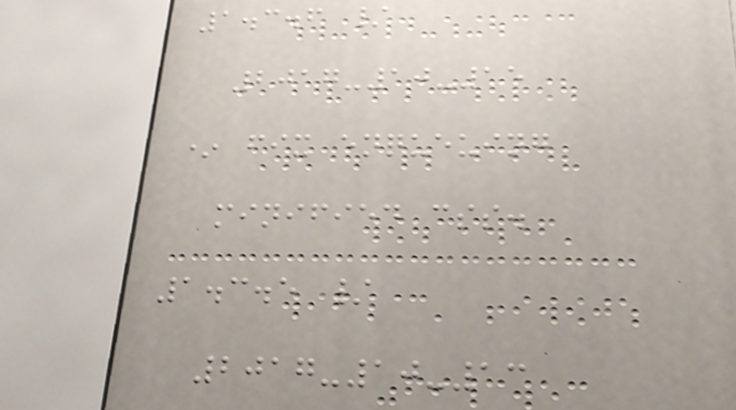1.3.6 /
2017-10-15
* fix enqueuing
minified css.
1.3.5 /
2017-10-13
